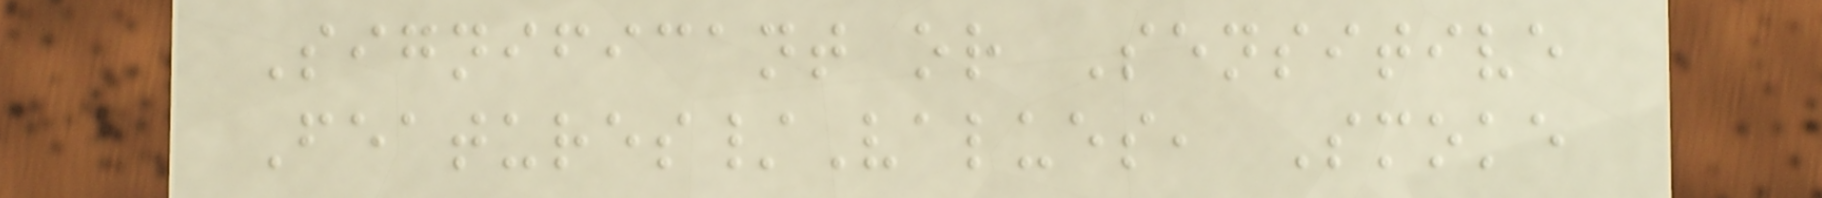Significant or Sensitive
Features/Values, Smoke
